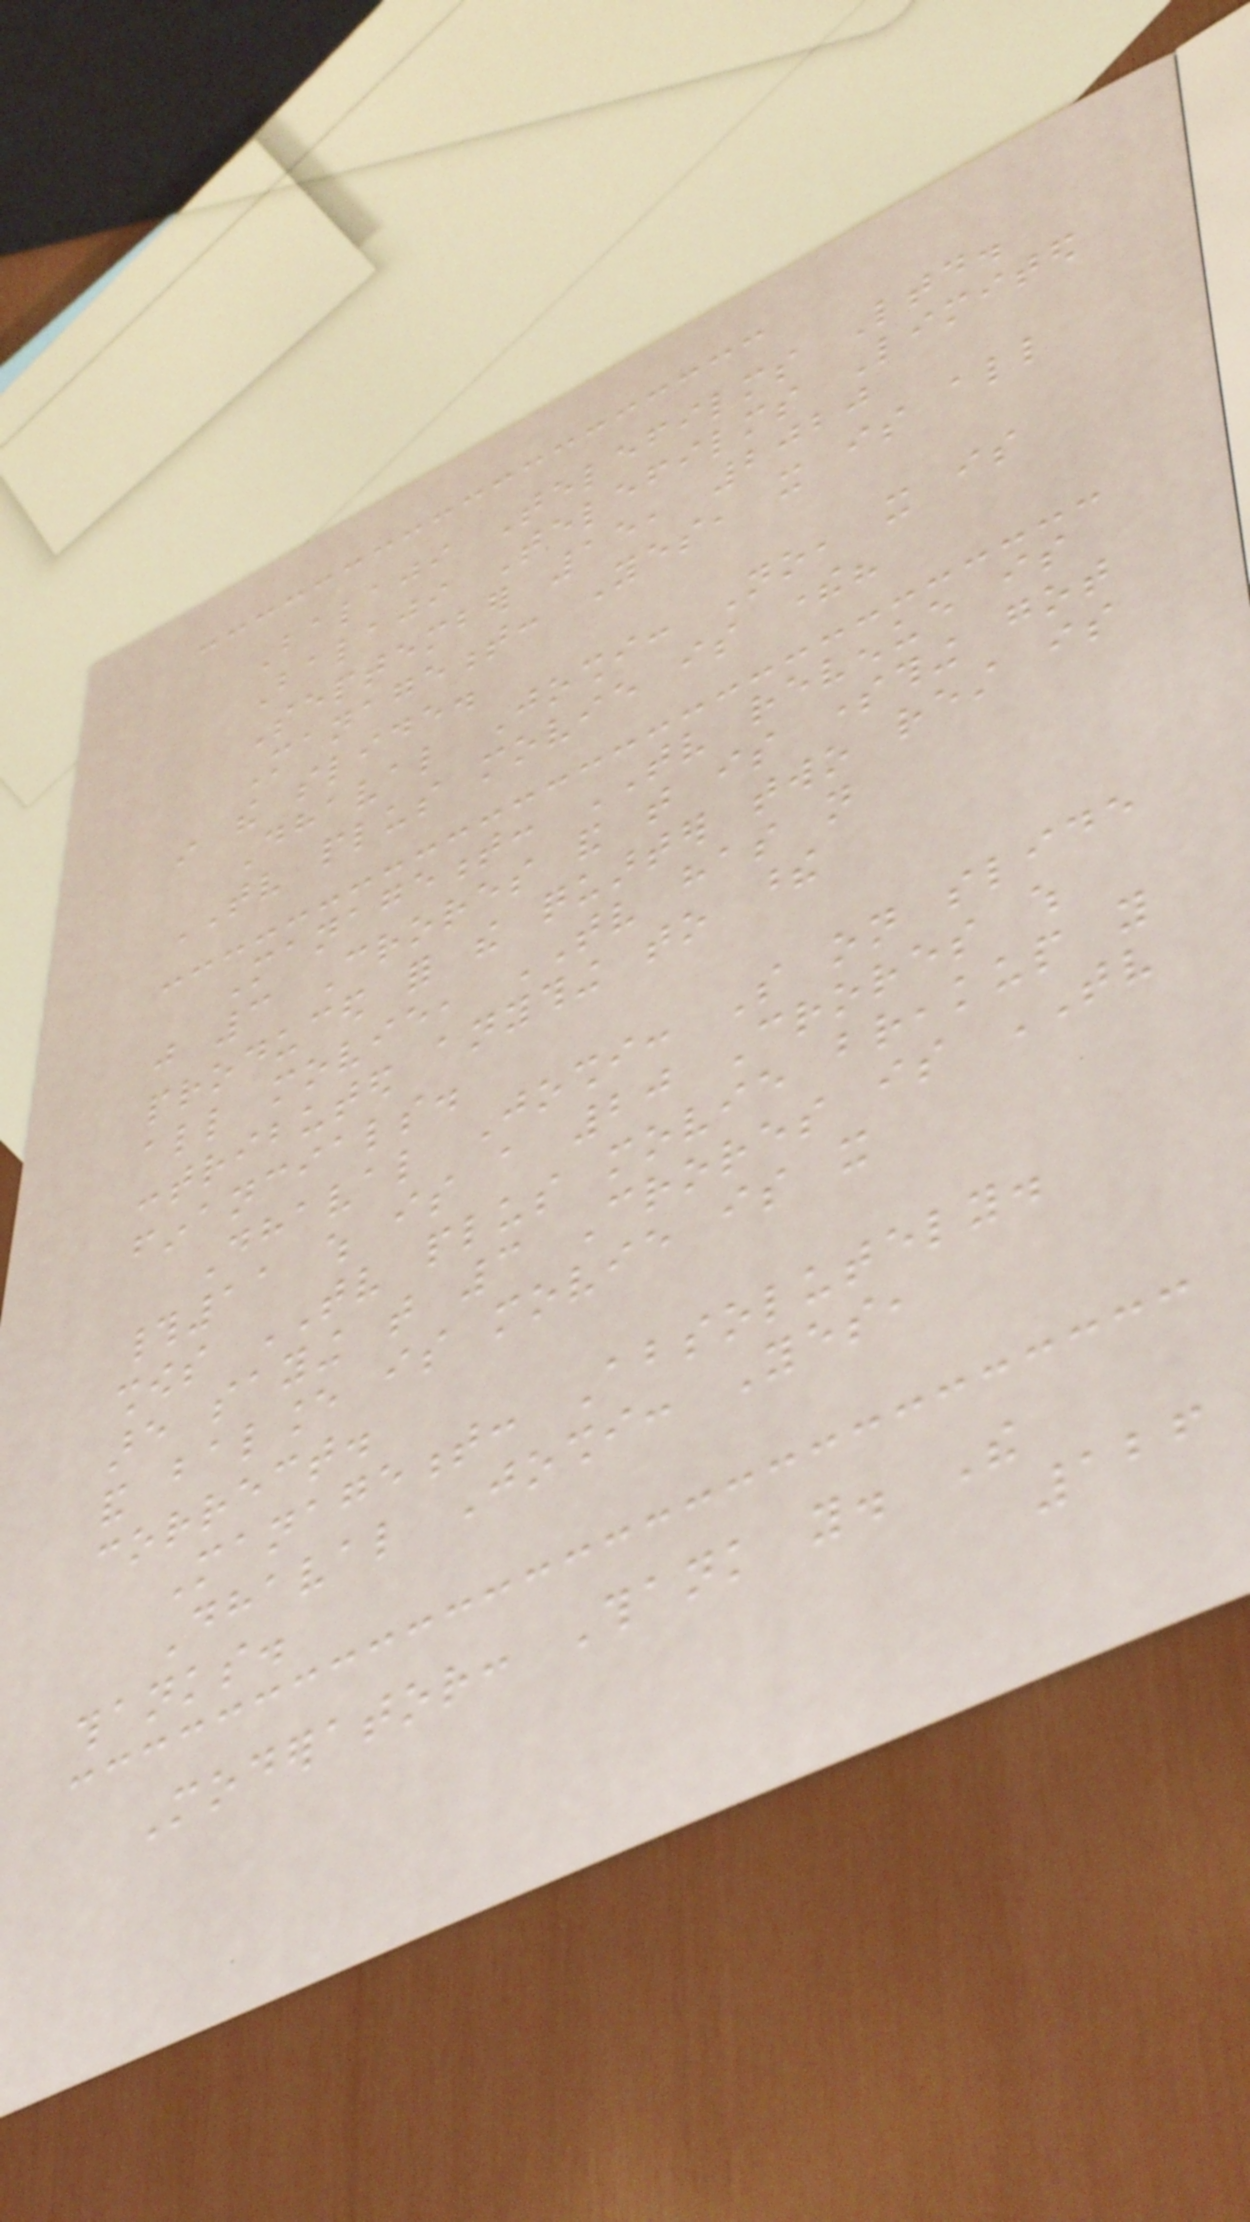Balaji Telefilms Ltd.
Balaji Telefilms Limited
September 15, 2020
Management: Yes, it is all
in the slide.
Dhaval Joshi: No, it is
TV plus movie is there?
Management: TV revenue is
just 3 Crores and that is something got
produced for the quarter two rest is
all movie, TV has not
contributed anything to these
financials.
Dhaval Joshi: So on slide
#11 which is a 20 Crores which
shows TV plus movie breakup you
are saying that 3 Crores is TV
and balance is movie is it
correct.
Management: Absolutely.
Dhaval Joshi: Yes,
thanks.
Moderator: Thank you. The
126
